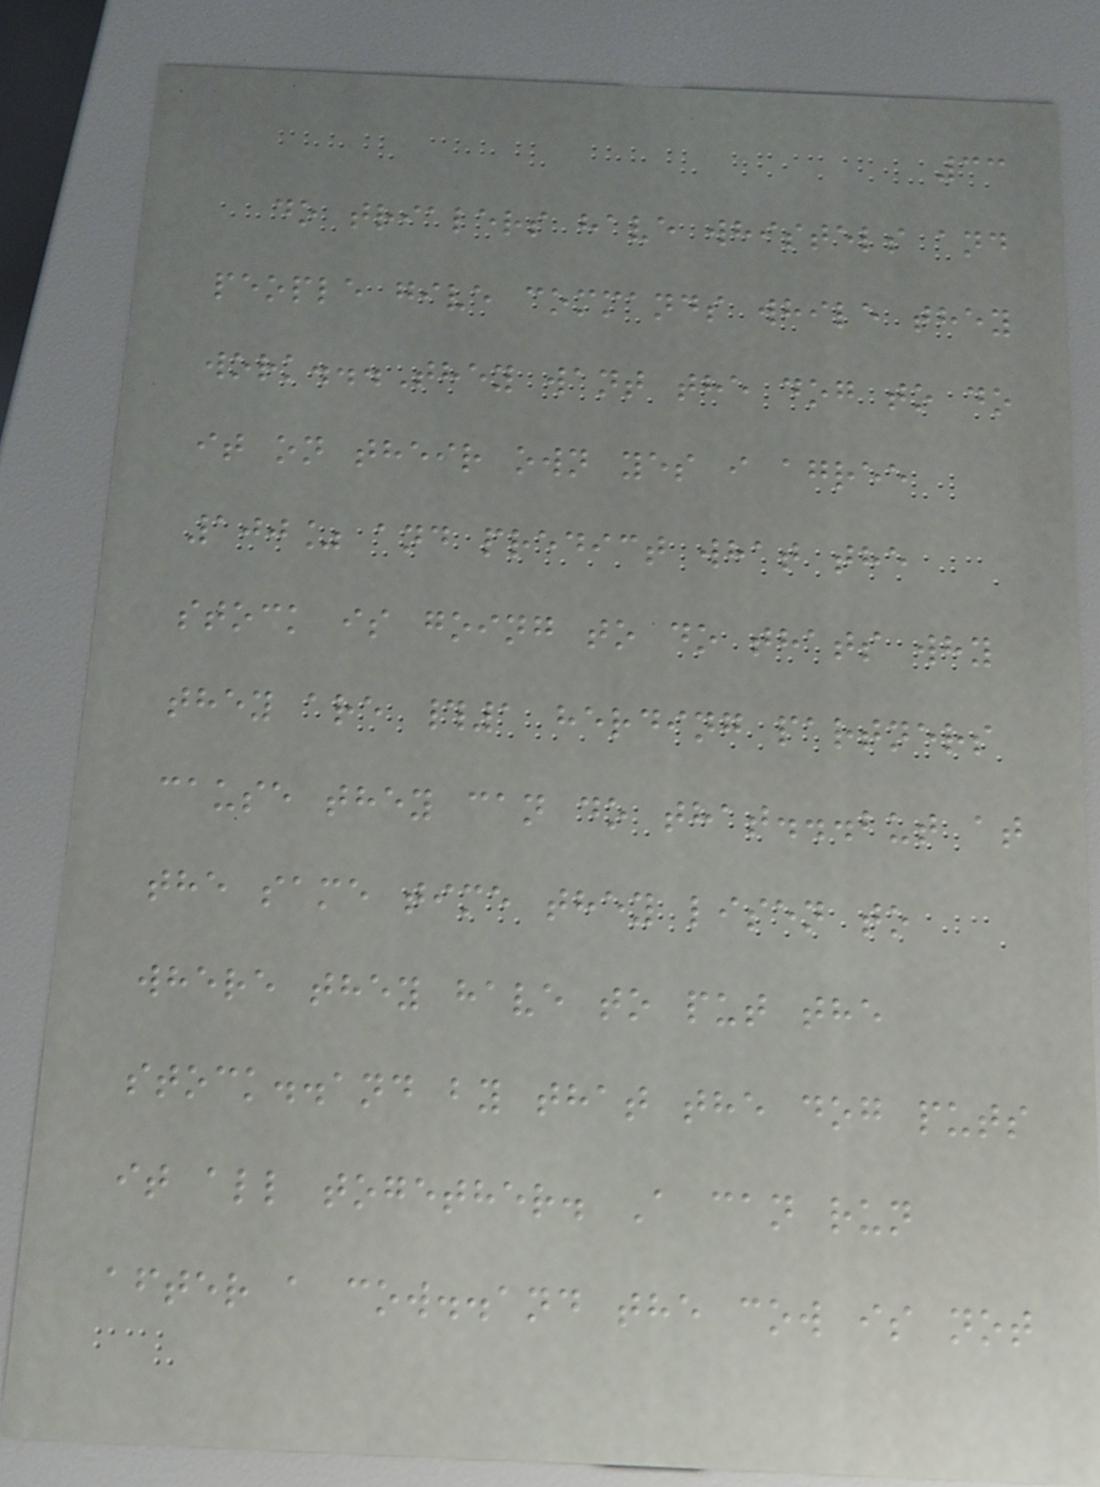33
do trialers have whistels and
people give commands while they
work...They want the dog to do
it on their own yes i agree
100% and predict what the
stock is going to do thats why
they are #1 herding partners
cause they can do that...but at
the same time they lisen to
where they have to put the
stock..and by that the dog puts
it all together. A can run
after a cow..and the cow is not
